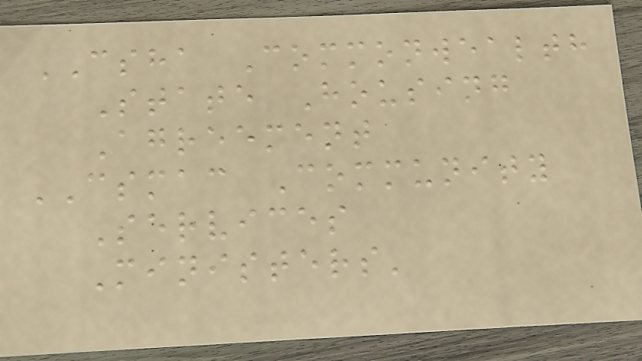CSHA Commonwealth
State Housing
Agreement
CSMAC Community
Services
Ministers'
